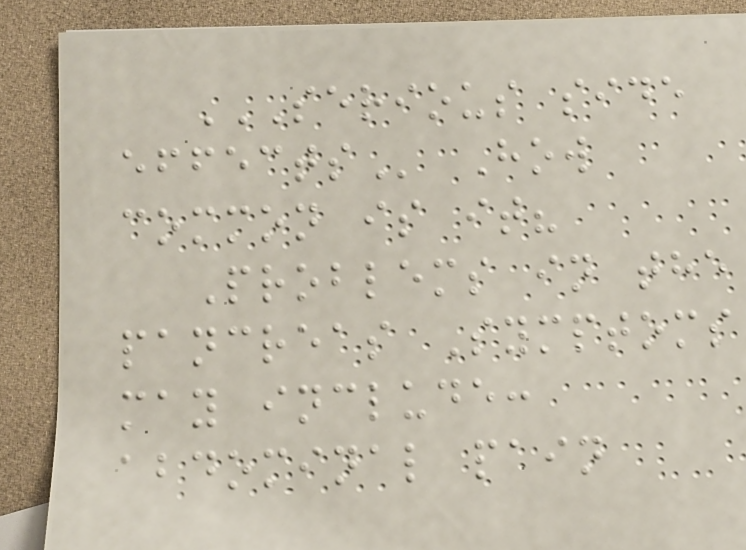SERIOUS SIDE
EFFECTS How
common is it?
Problems in the
pancreas Symptoms
may include:
abdominal pain
